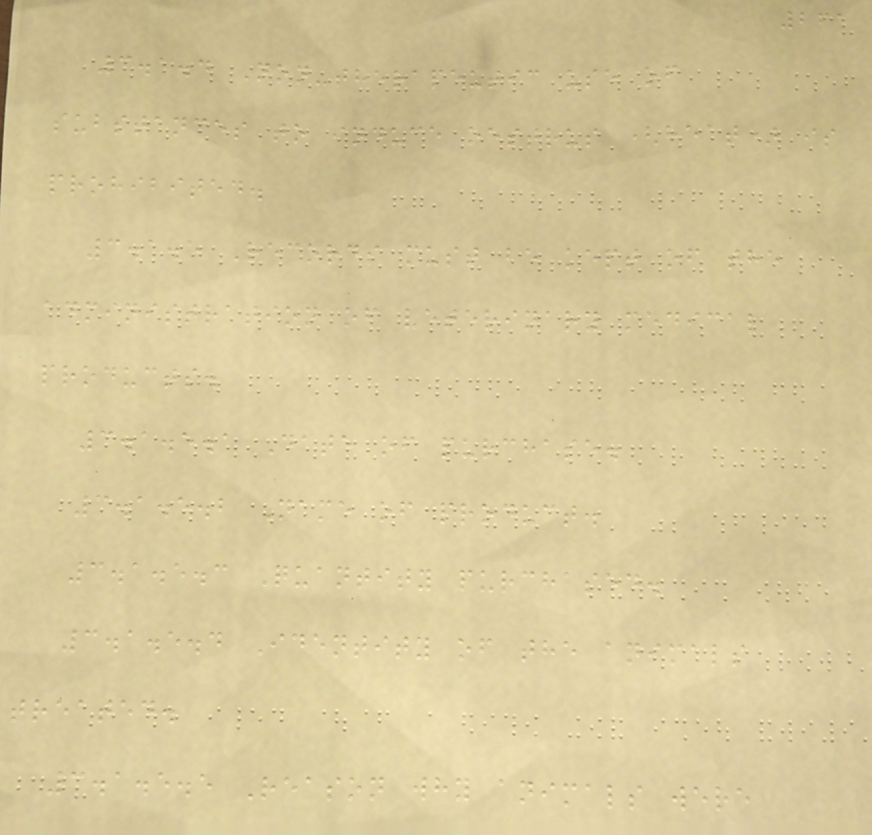261
3.1.4 Non-therapeutic use of
substances to induce oestrus (heat) is
prohibited.
3.1.5 Records must be kept of the
administration of veterinary medical
products.
3.1.5.1 Date of purchase.
3.1.5.2 Name of product.
3.1.5.3 Quantity purchased.
3.1.5.4 Identity of the animals
treated.
3.1.5.5 Reason why animals were
